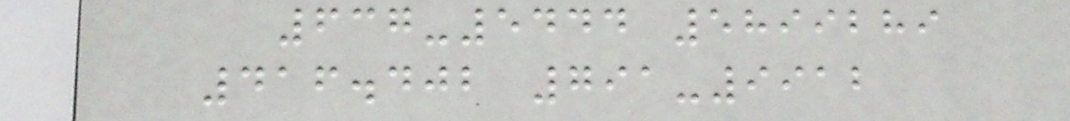637-5444 5899289
416.402 791-9912
